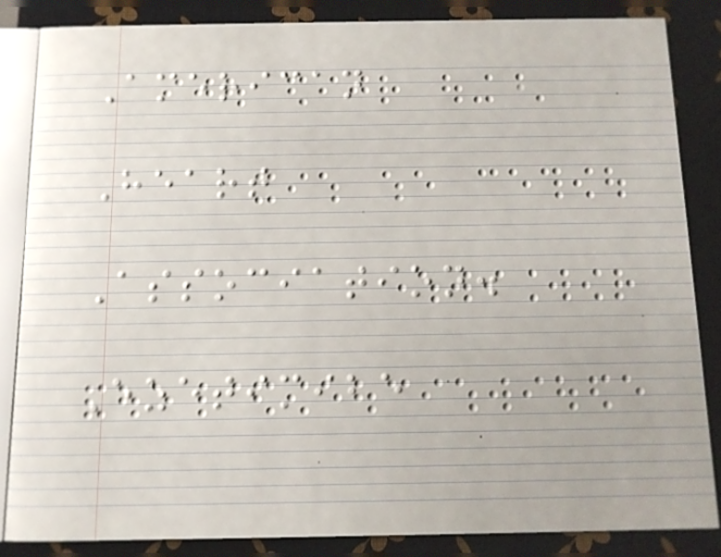American
Heart
Association.
Ezetimibe
